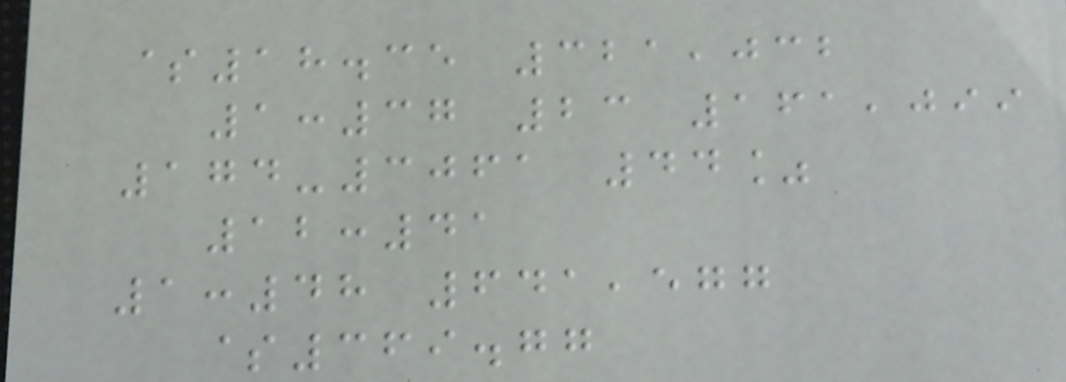$18.35 321,032
1:37 23 161,099
174-3061 44%
12:41
1:48 641,577
$369.77
